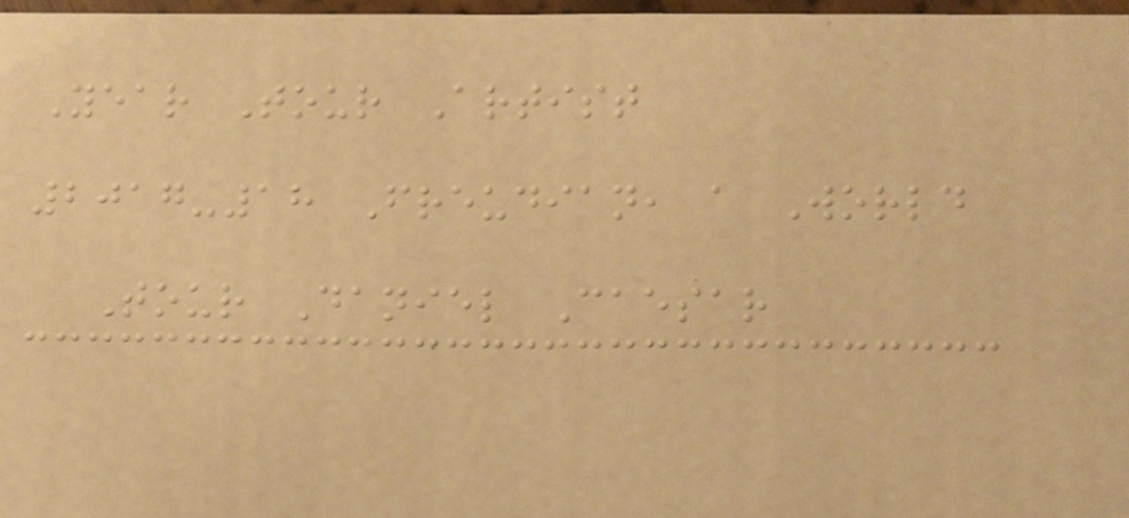Year Tour Artist
2017-18 Freudian, a World
Tour Daniel Caesar
